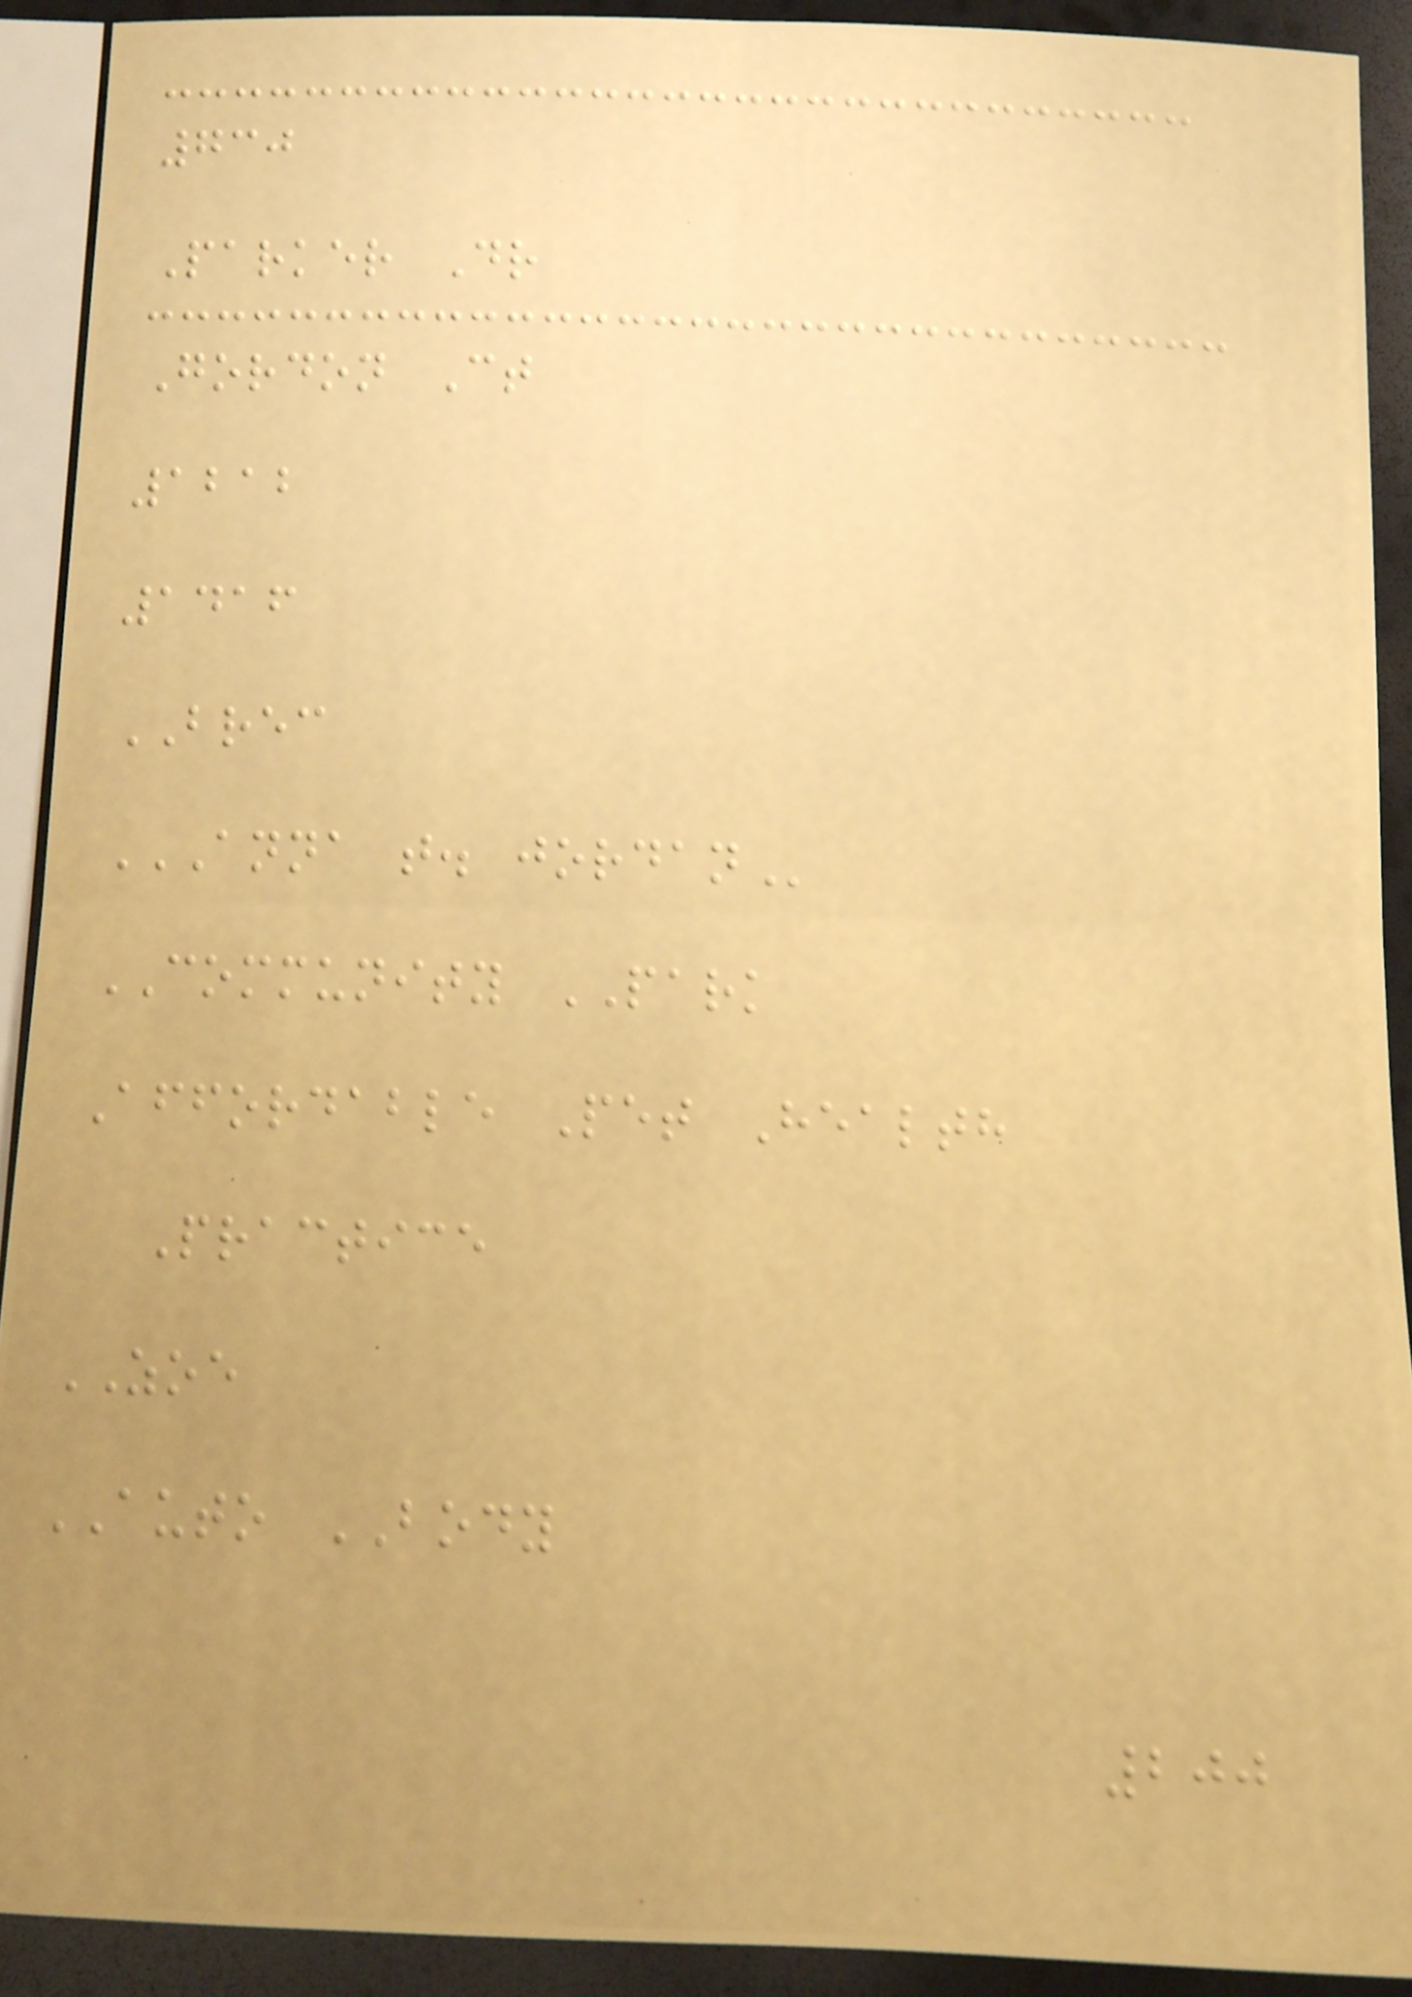730
Parker Dr
Gordon Ct
1212
1416
BREC
ANNA T. JORDAN
COMMUNITY PARK
Affordable Pet Health
Practice
ZOE
AUTO BODY
200
